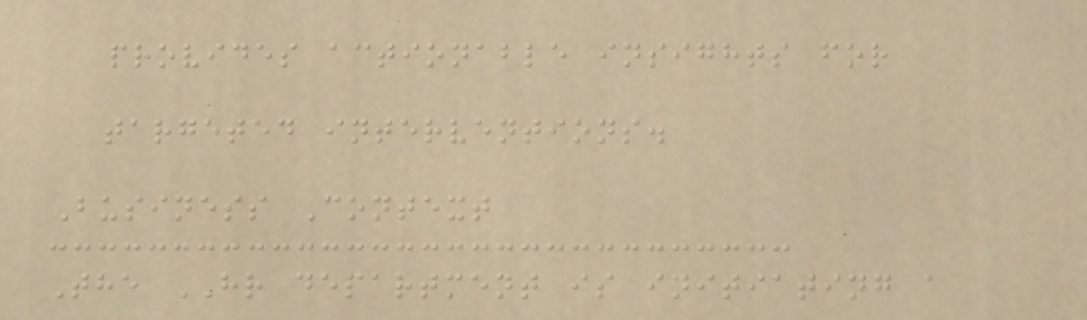provides actionable insights for
targeted interventions.
Business Context
The HR department is initiating a
